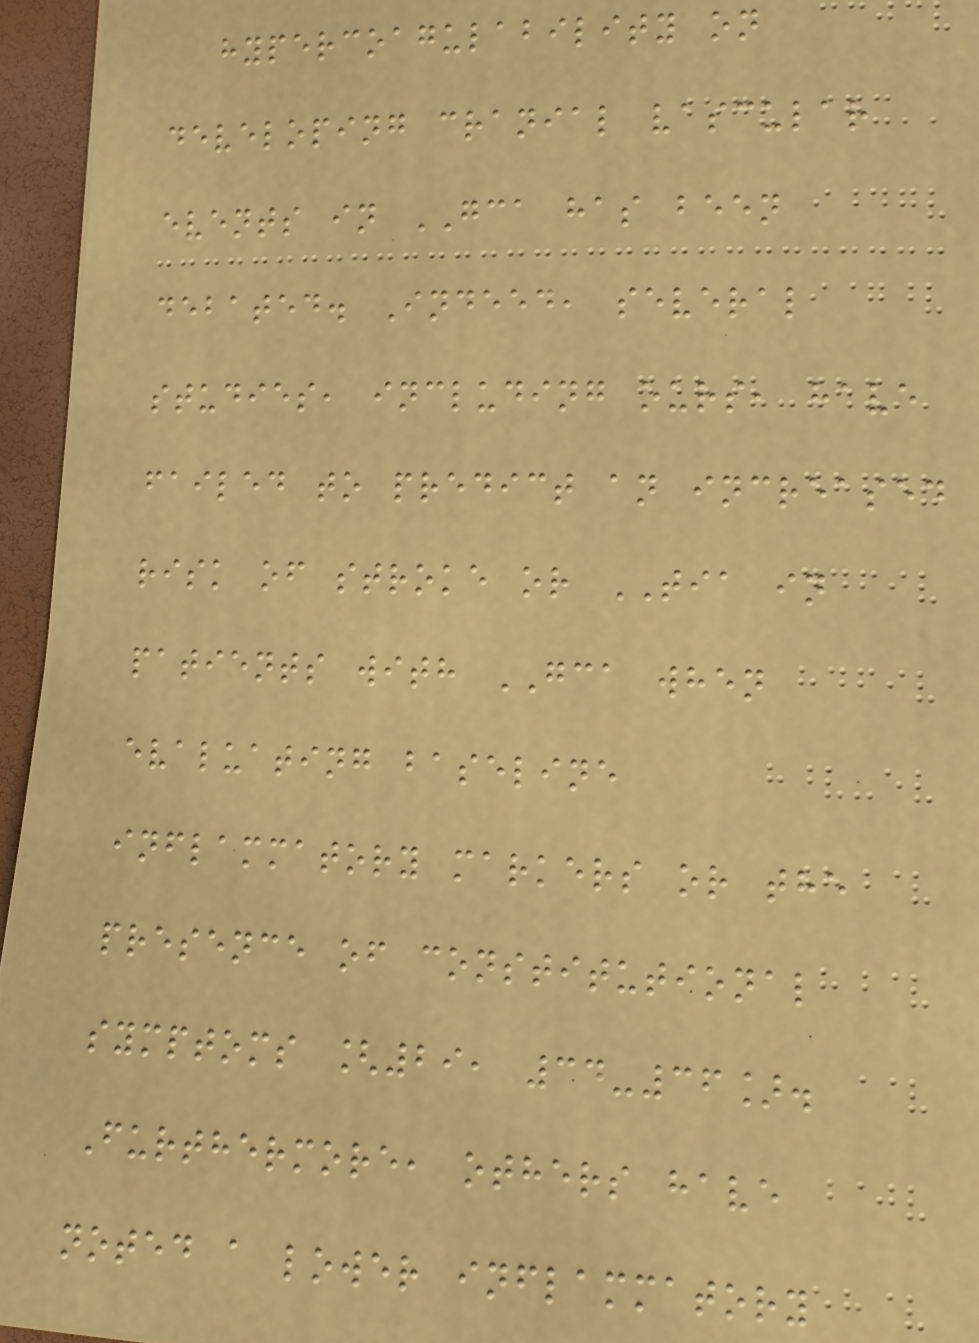hypercoagulability on
developing cranial vascular
events in GCA has been
debated. Indeed, several
studies, including ours, have
failed to predict an increased
risk of stroke or TIA in
patients with GCA when
evaluating baseline
inflammatory markers or the
presence of constitutional
symptoms [29, 34-36].
Furthermore, others have
noted a lower inflammatory
